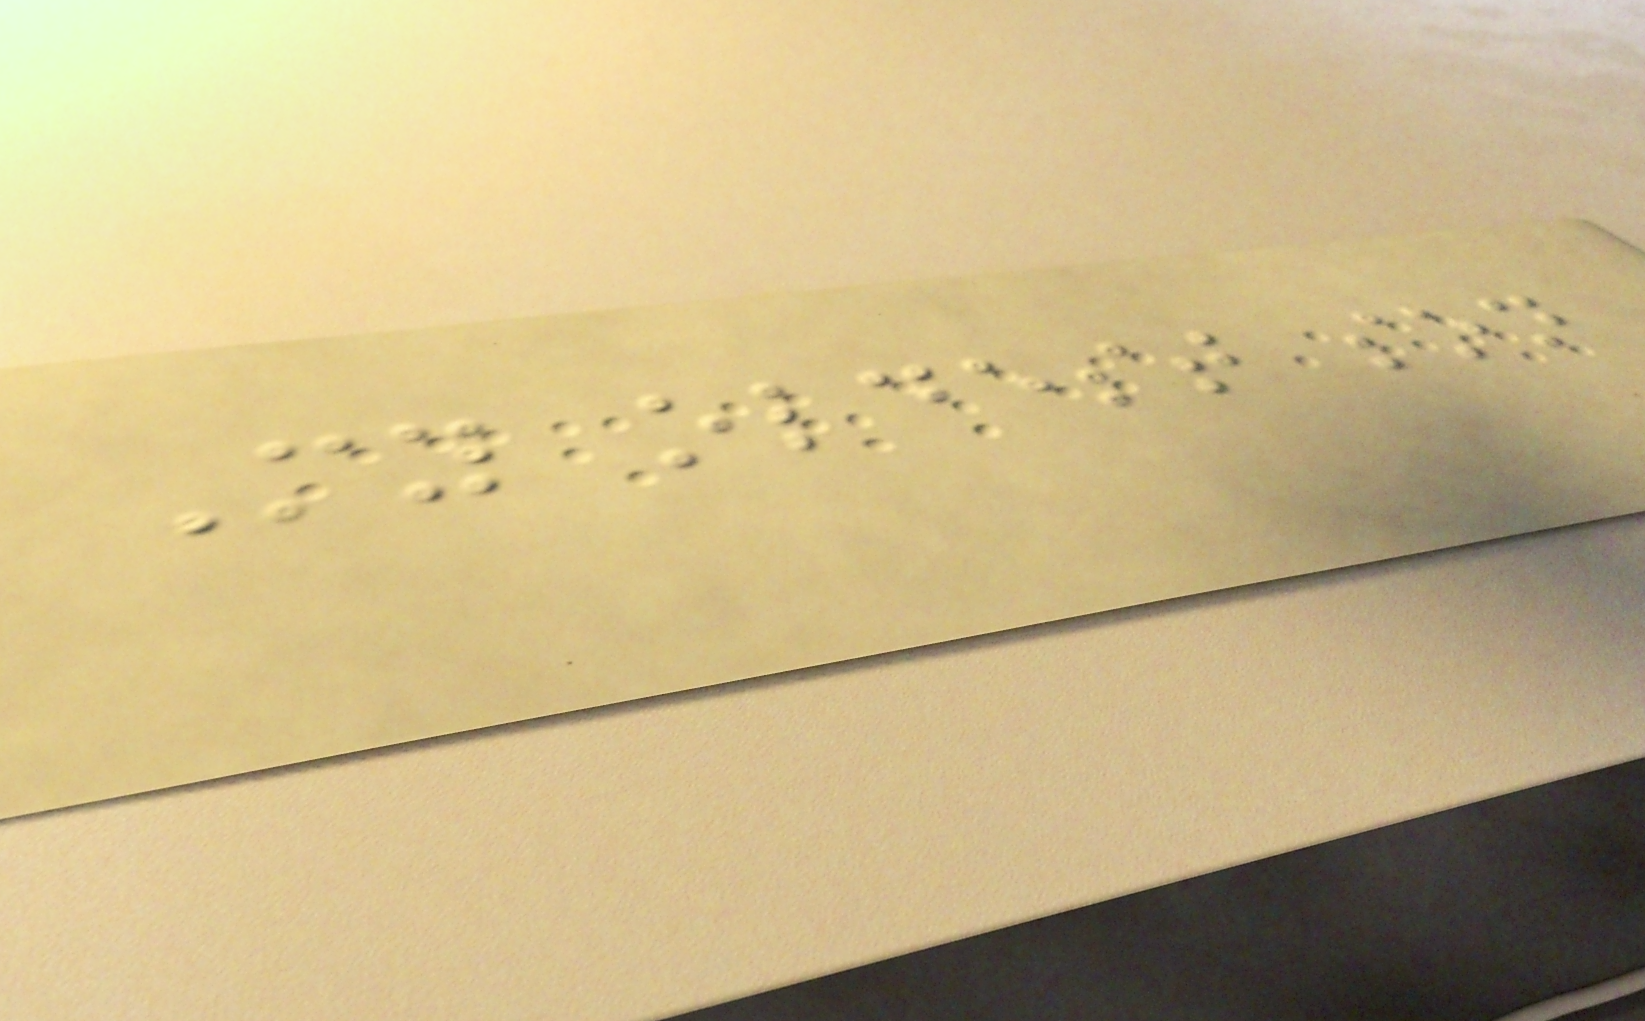My oldest son
